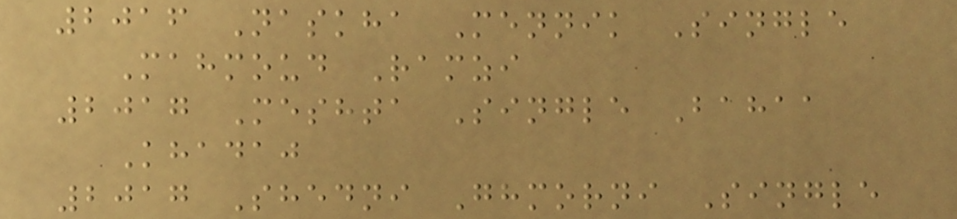2016 Naskha Mennik Single
Mahmoud Ramzi
2017 Meshta Single Bahaa
Khadaj
2017 Shedni Ghmorni Single
